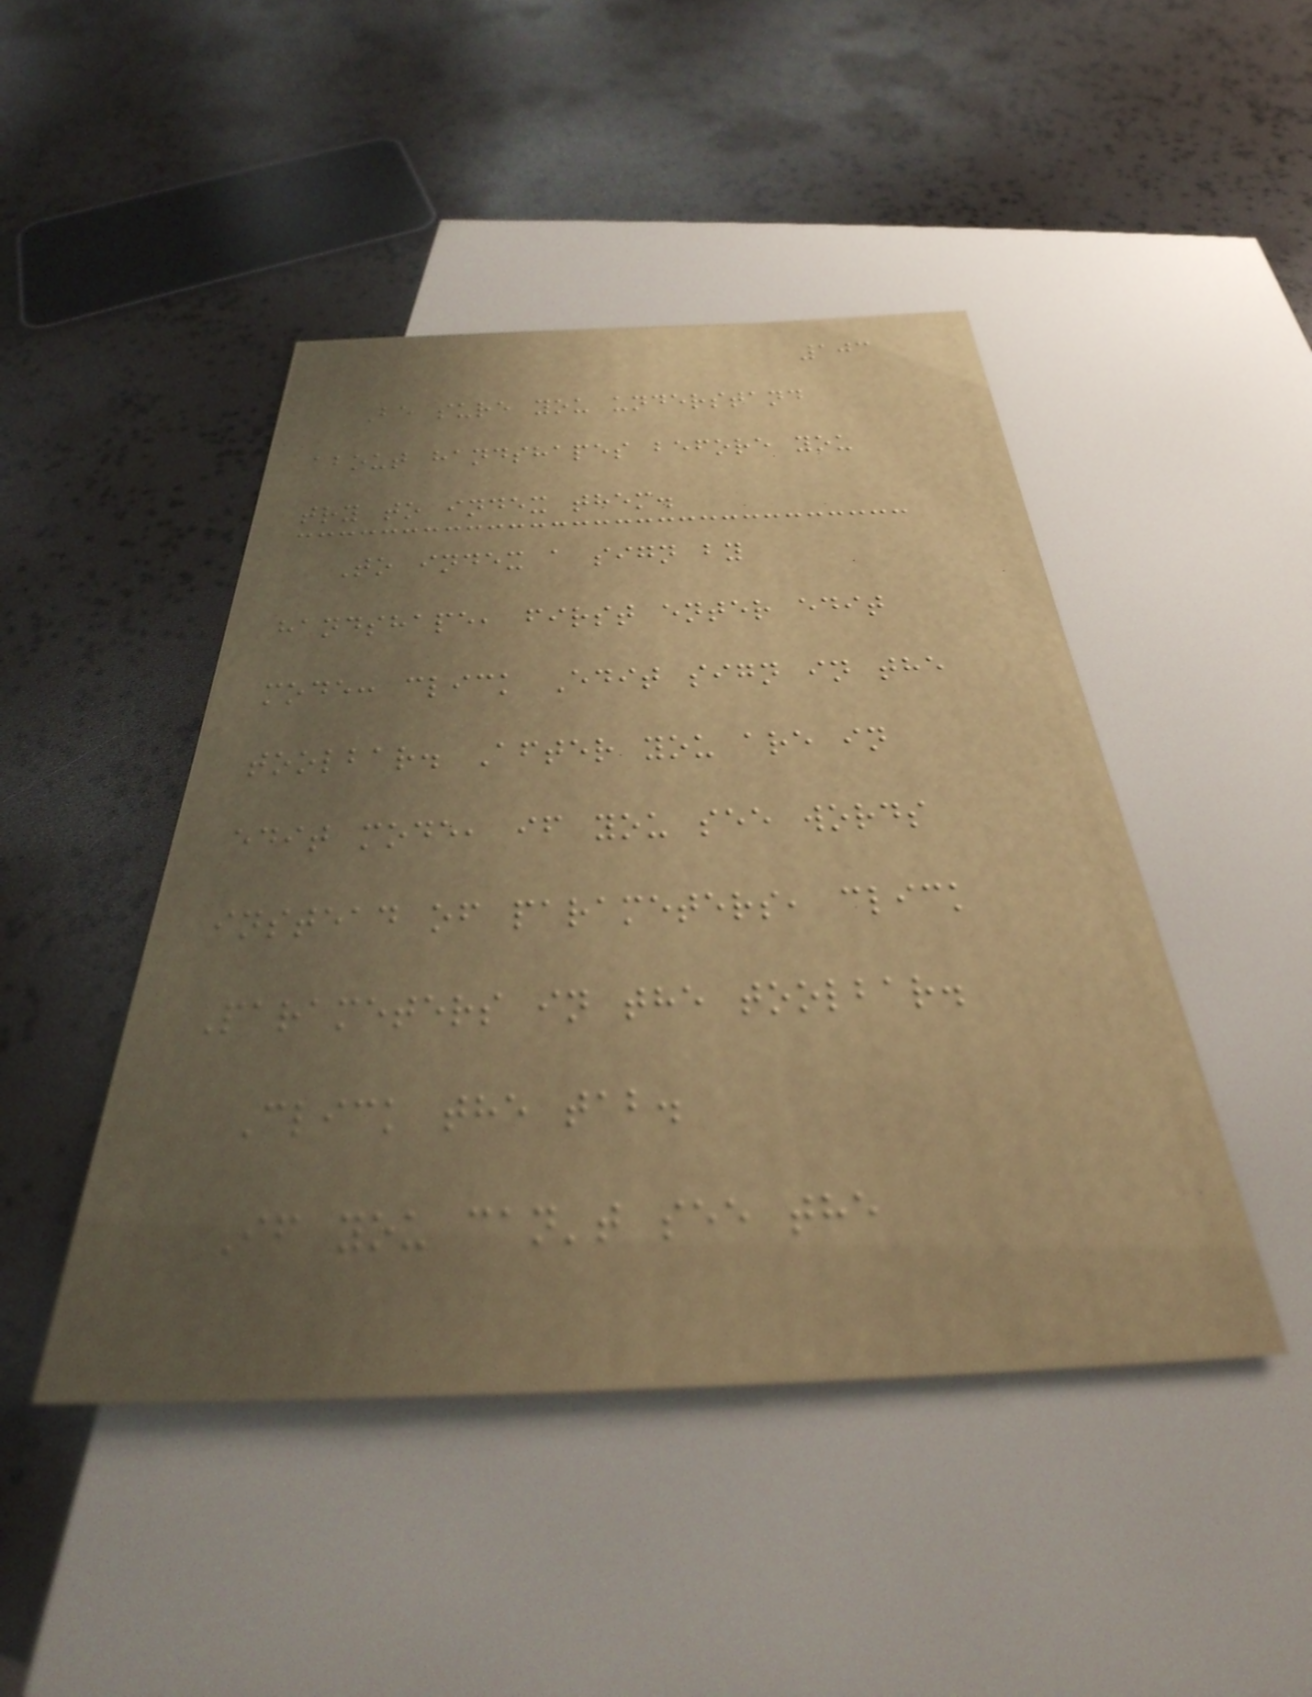103
Be sure you understand
about handshapes before you
try to index them.
To index a sign by
handshape, first enter edit
mode: click Edit sign in the
toolbar. After you are in
edit mode, if you see words
instead of parameters, click
Parameters in the toolbar.
Click the tab.
If you can't see the
